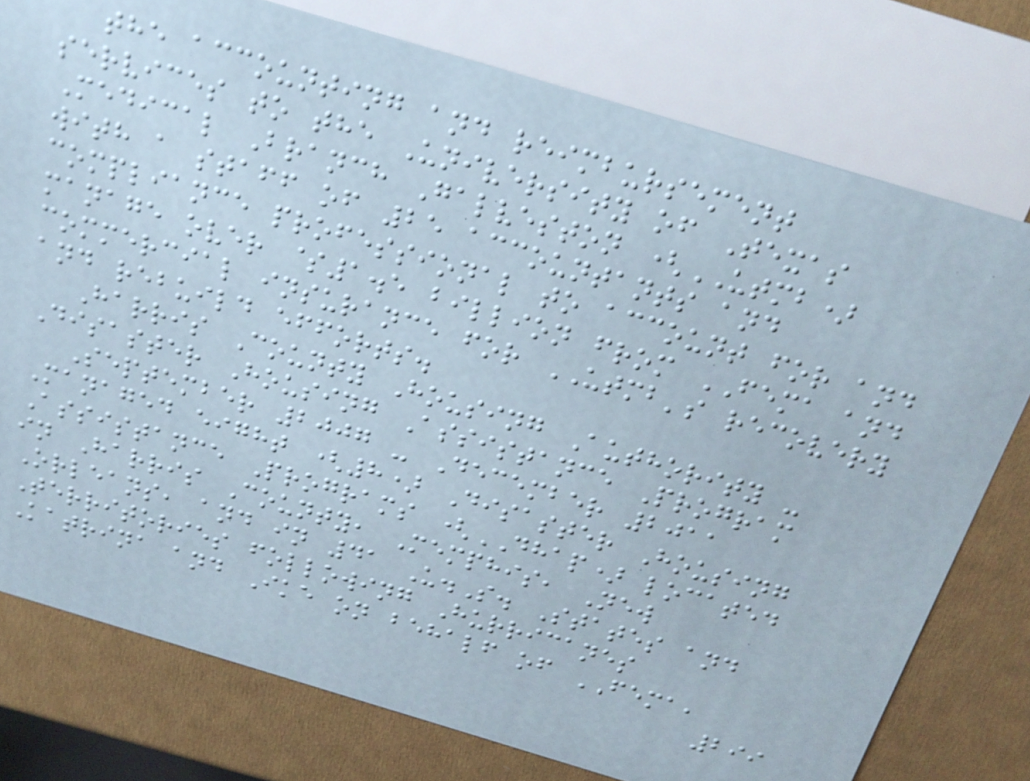the accounting and reimbursement
services to the University of Texas
Medical Branch Galveston (UTMB)
with a staff of 25 accountants and
compliance professional to account for and
manage over $1.5 billion from FEMA and
commercial insurance for UTMB's recovery
and rebuild efforts.
Harris County Housing Authority -
Disaster Housing Assistance Program
September 2007 - December 2011
Managed eight (8) Disaster Housing
Assistance Programs (DHAP) located
in Harris County, Memphis, New
Orleans, and in 41 U.S. States and
Territories following Hurricanes
Katrina and Ike on behalf of FEMA,
299
